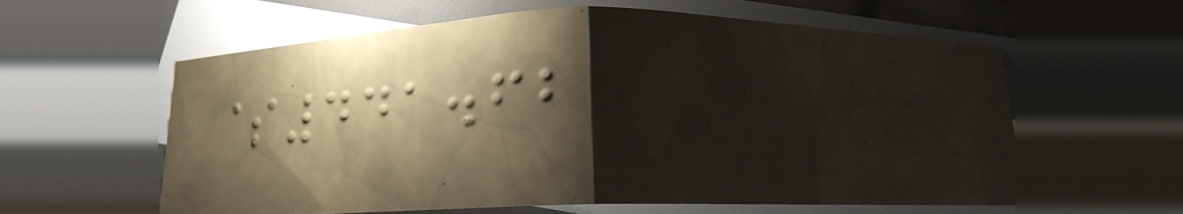$441.62
